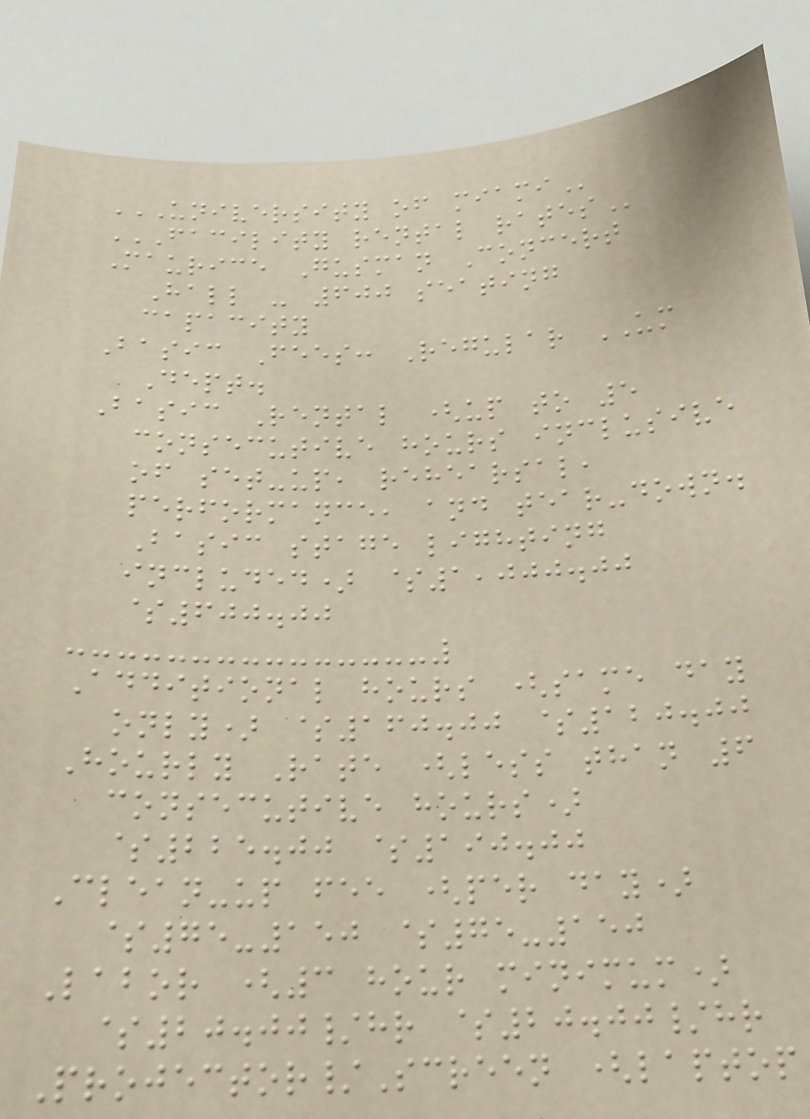UNIVERSITY OF MIAMI
FACILITY RENTAL RATES
Maurice Gusman Concert
Hall - 600 seating
capacity
Basic Fees: Regular UM
Dept.
Basic Rental (up to 5
consecutive hours inclusive
of set-up, rehearsal,
performance, and tear-down.
Basic stage lighting
included) $1,000.00
$600.00
Additional hours (same day
only) $160.00 $120.00
Hourly Rate (less than 6
consecutive hours)
$225.00 $190.00
Clean-up fee (per day)
$75-150 $75-150
Labor (3 hour minimum)
$20.00/hr $20.00/hr
Projector/Screen (laptop
